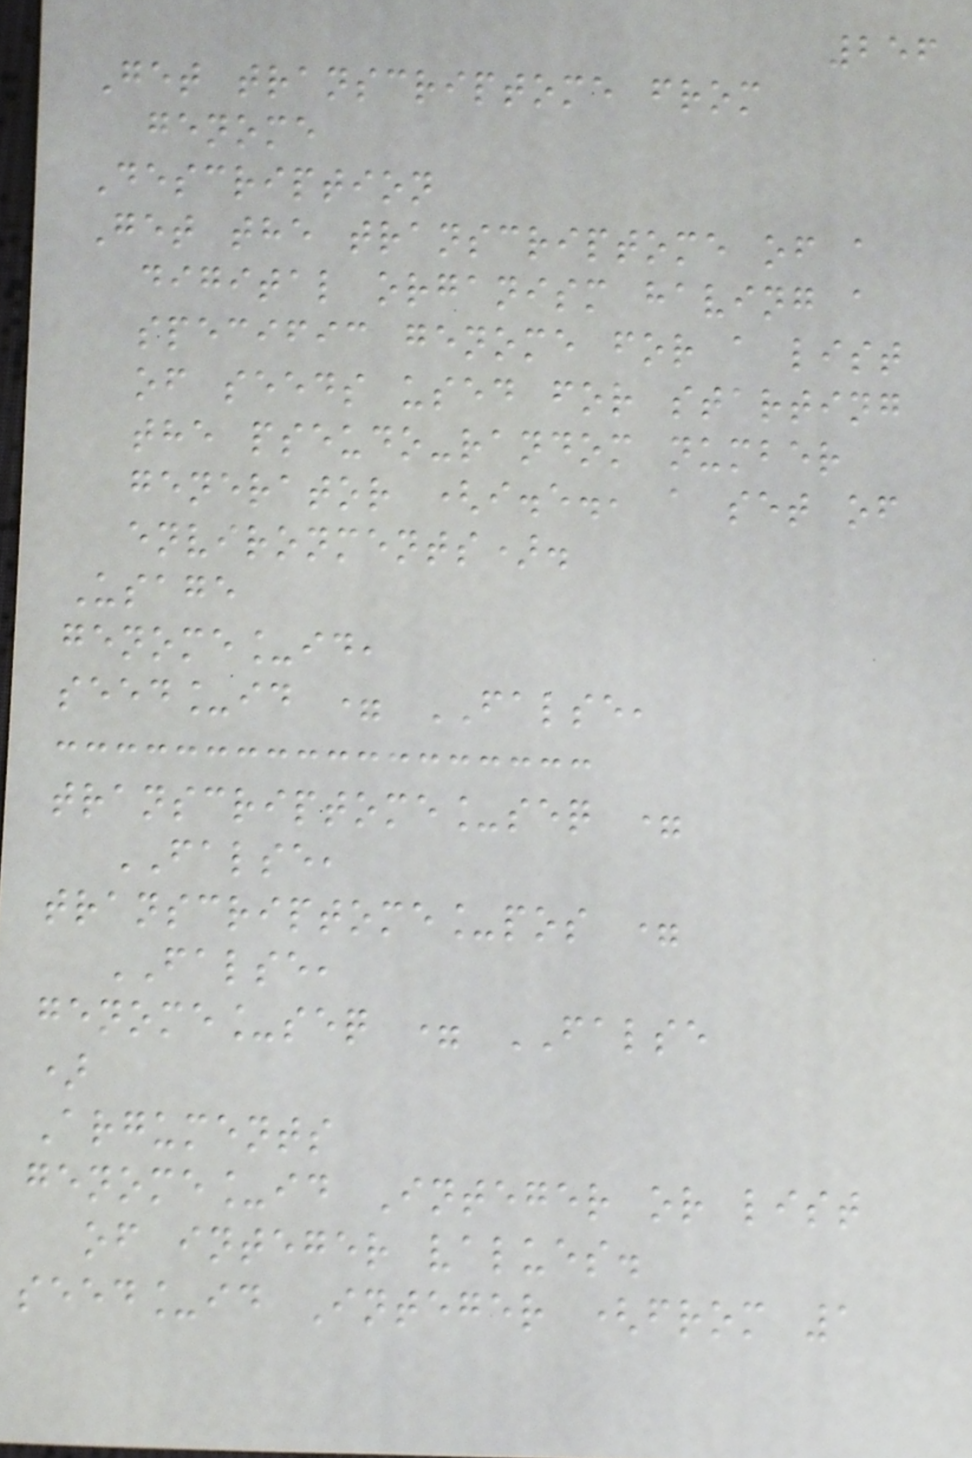256
Get transcriptome from
genome
Description
Get the transcriptome of a
digital organism having a
specific genome for a list
of seeds used for starting
the pseudo-random number
generator (i.e., a set of
environments).
Usage
genome_id,
seed_id = FALSE,
transcriptome_seq =
FALSE,
transcriptome_pos =
FALSE,
genome_seq = FALSE
)
Arguments
genome_id Integer or list
of integer values.
seed_id Integer (from 1
